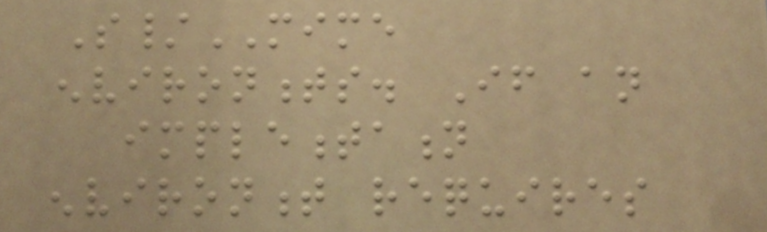S/MIME
environments. If an
implementation
environment requires
